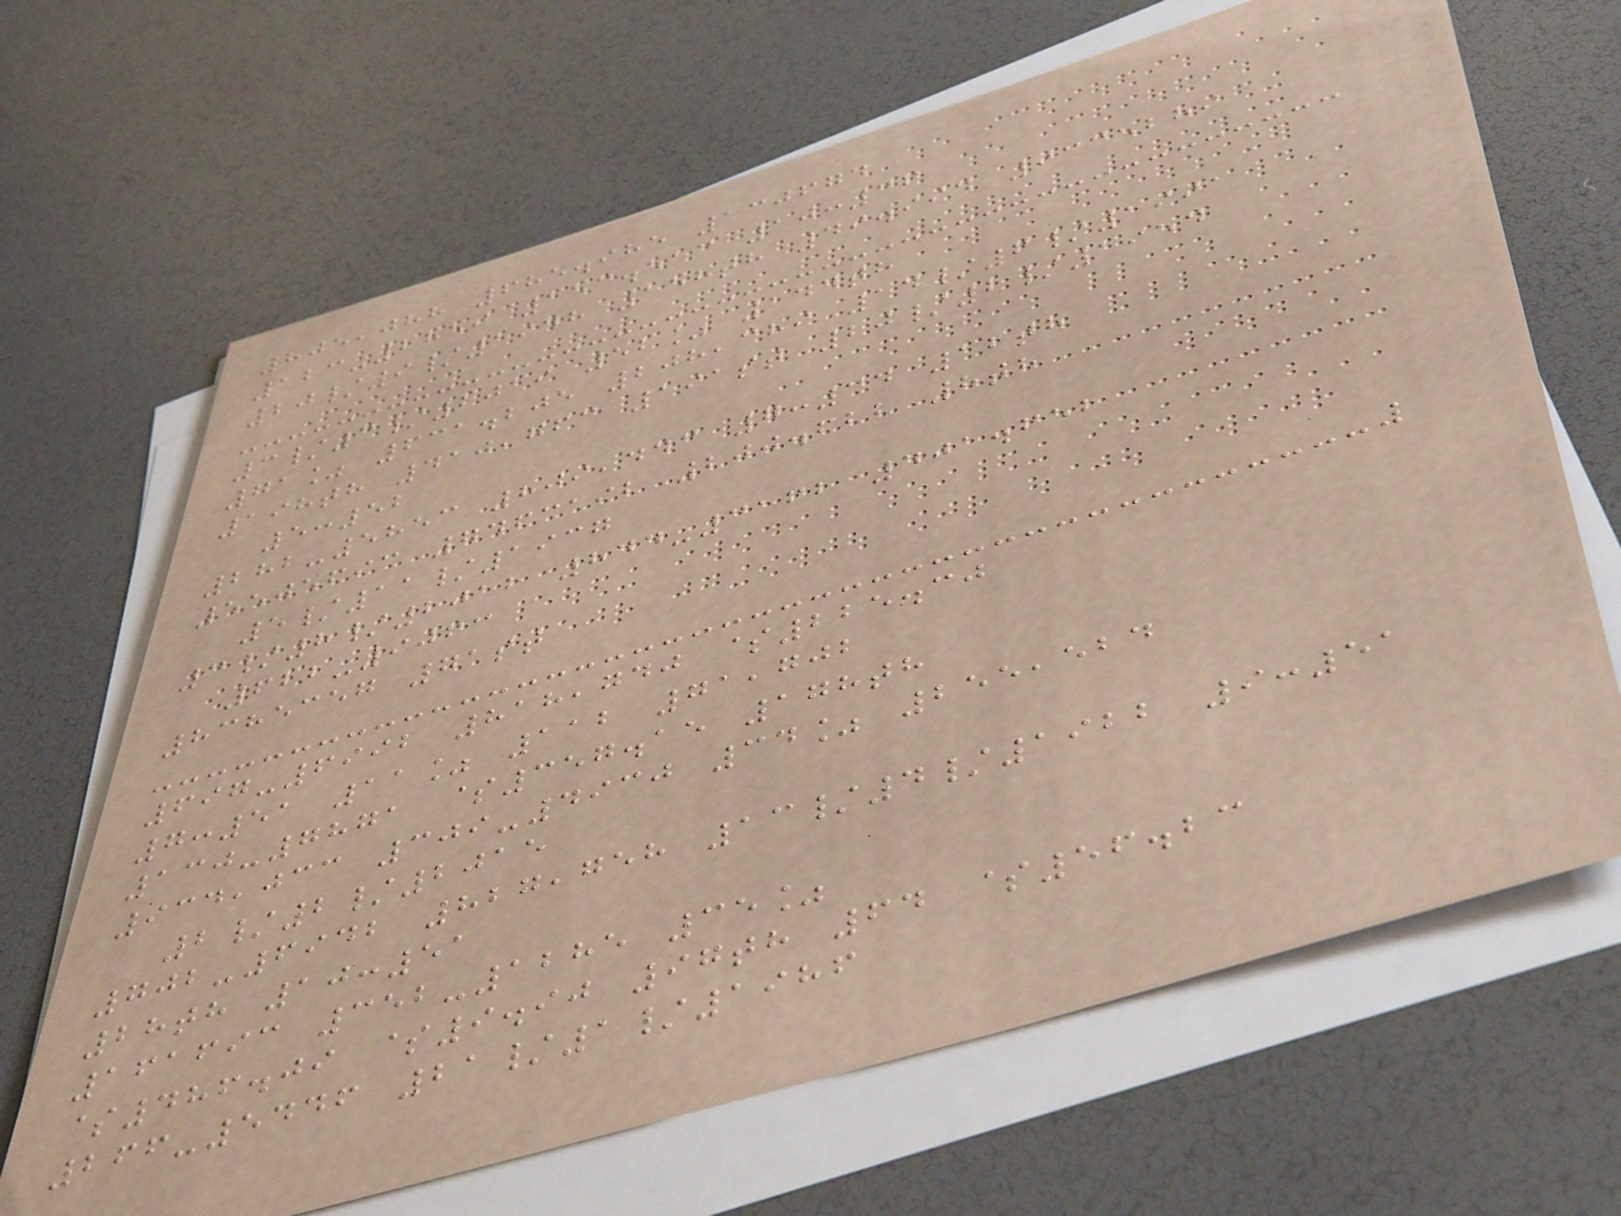805,088 685.985 130674
123-2859 153.513 10:36
20/9/1948 158th 49.994 9335289
3/3/2019 52% 144th
71% 631.205 208,389 14/6/1991
198th 410,763 191st 20/2/1954
5:52
282-5853 809,443 7:34 12th
5505693 7463192 200.622 8th
5/11/1937
3/8/2012 844-3162 401.652
622-9063
8385357 71st
697-6992 818,740 $225.30
7:51 11% 112 71,702
130-7871 $357.15 178th
934,033 309-4930 34% 255,524
2/2/2015
702-6942 827,758 13/4/1922 9:51
28th 10:51
161693 352-1285 35%
$486.09 $9.90 97th 64 $56.23
266-5446 21/1/1986
